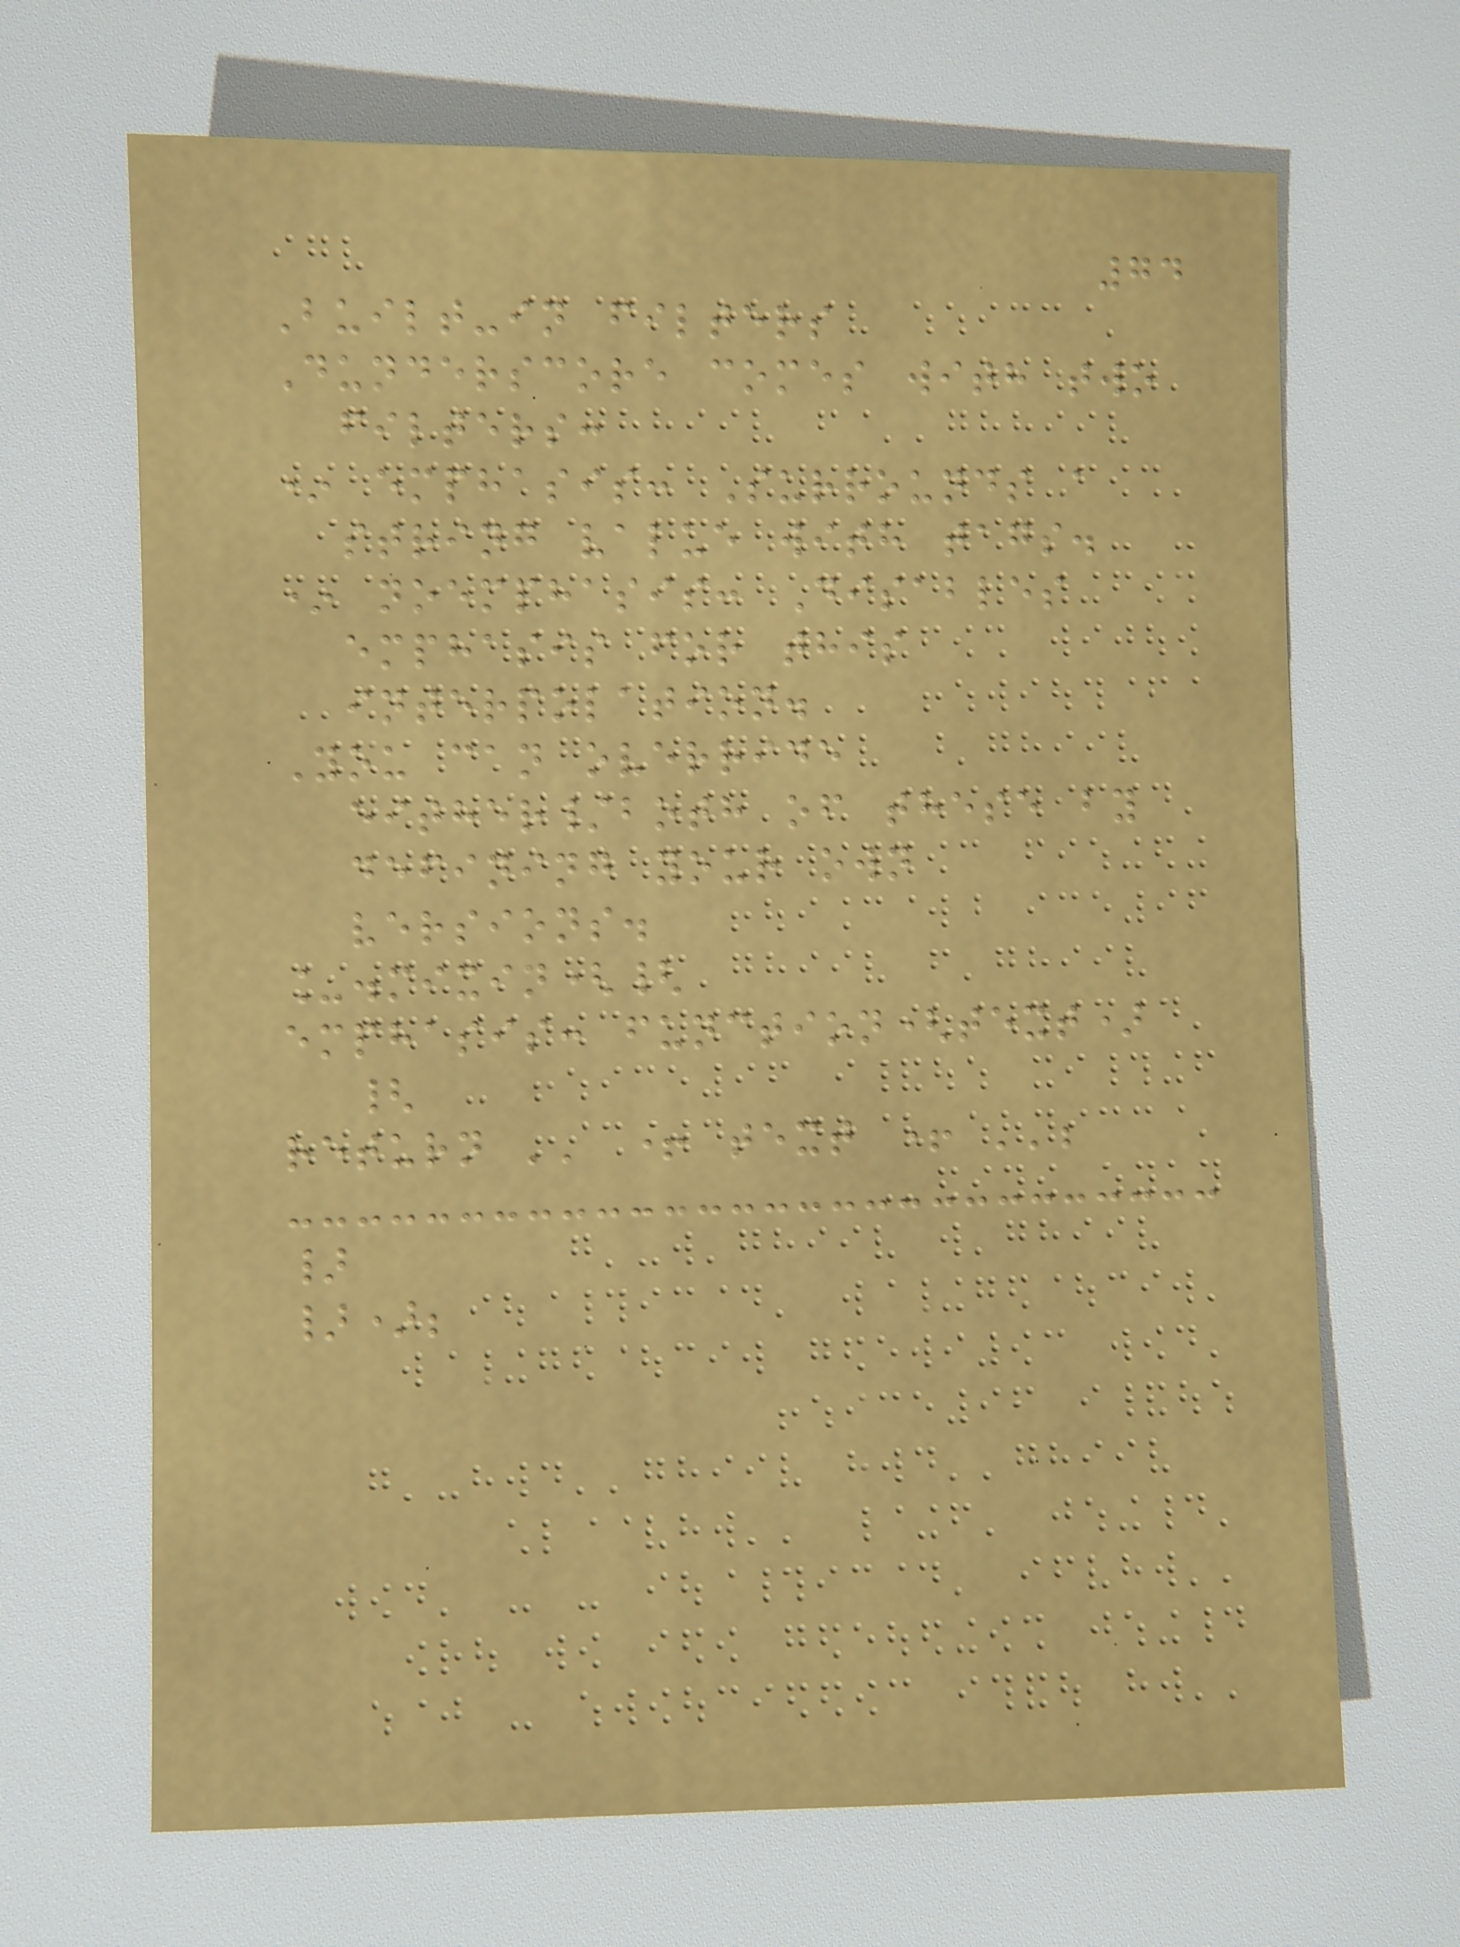74
Built-in filters
Dunderscore comes with two
filters:
* emphasis: Surrounds a
string value with tags.
* noemphasis: Disables
emphasis for this
interpolation.
You can override
either/both of these by
defining your own
versions.
_.mixin({
emphasis: function(text)
{
return '' + text + '';
}
});
